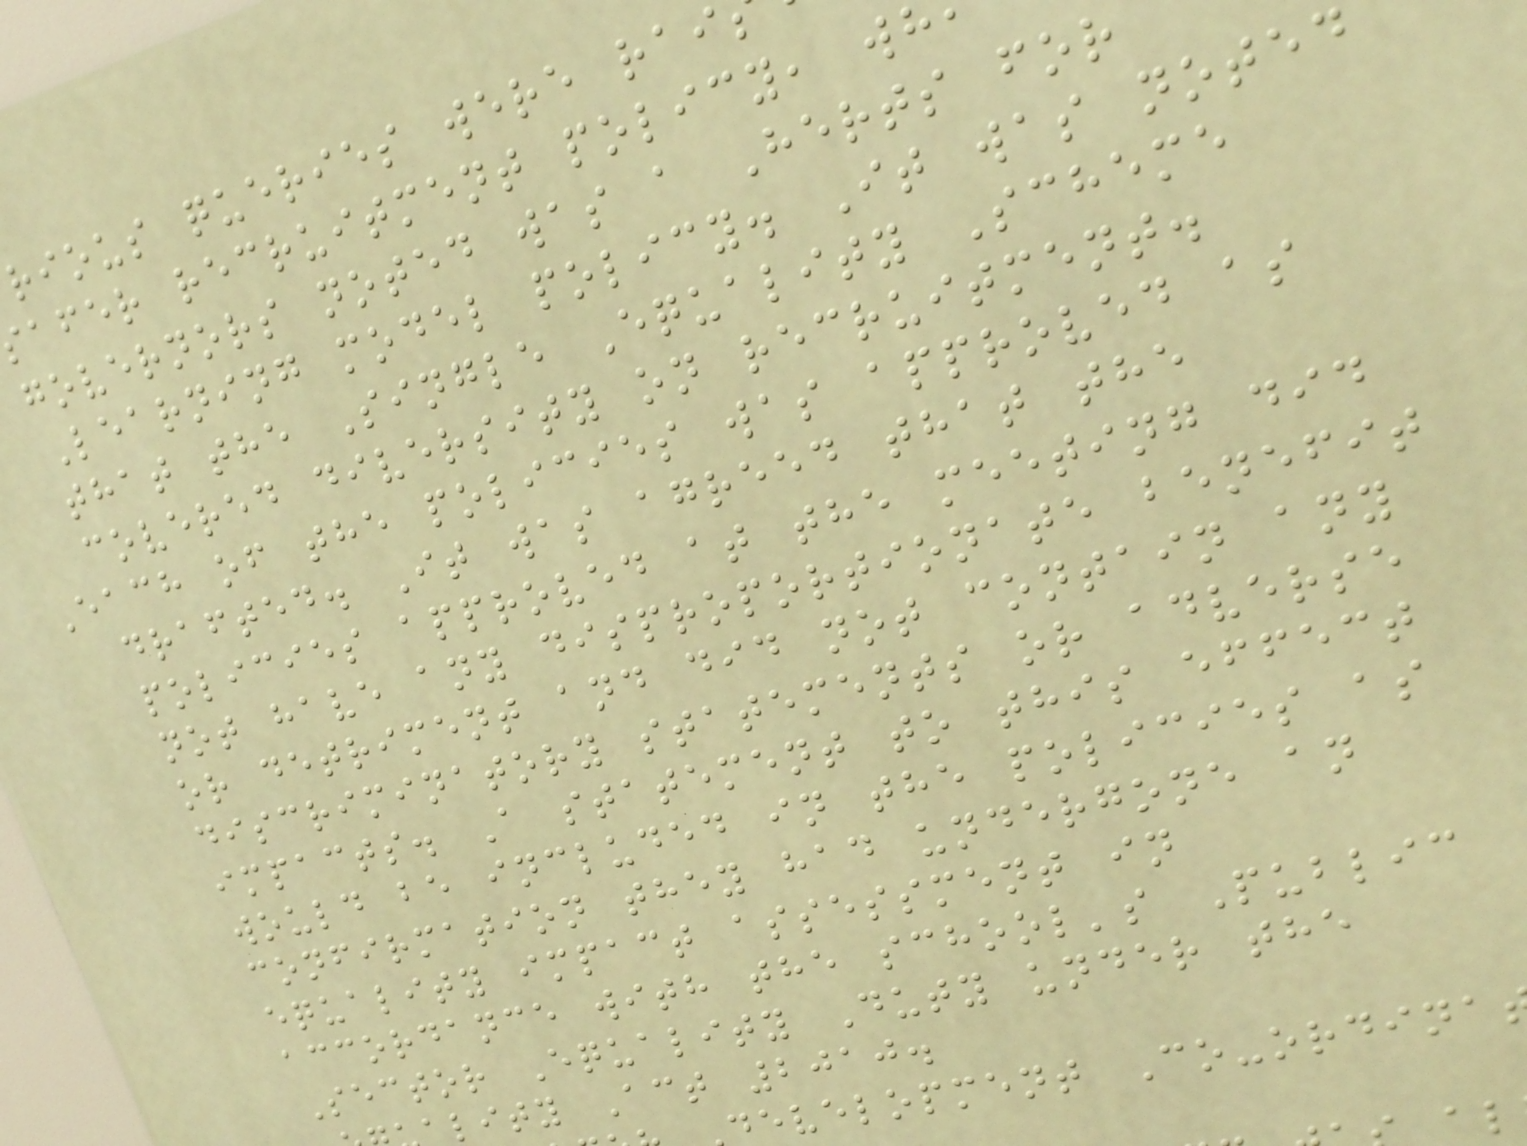rious queries were rai
afer recruitment policy, wh
governors noted was a Herts for
Learning model policy. It was noted
that the Single Equality Scheme
covered diversity on recruitment.
Each of the policies was approved as
drafted. It was agreed that the
policies approved at the meeting did
not have any disproportionate benefit
or detriment and did not contain any
discriminatory statements or adverse
impacts. A statement to this effect
would be included in the policies as
confirmation they had undergone an
equality impact assessment in
accordance with the school's Public
Sector Equality Duty under the
lity Act 2010.
development Co-ordina
